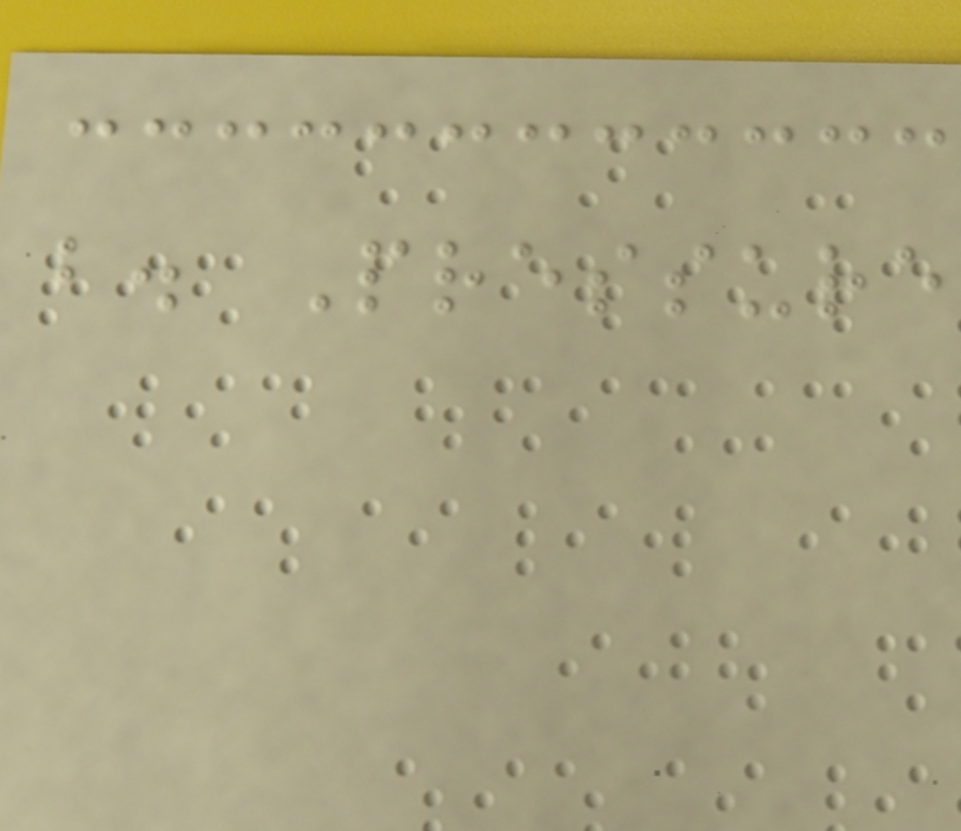b. Pressure
